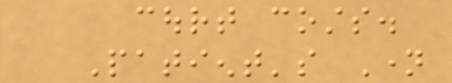court costs.
Patient's Name
